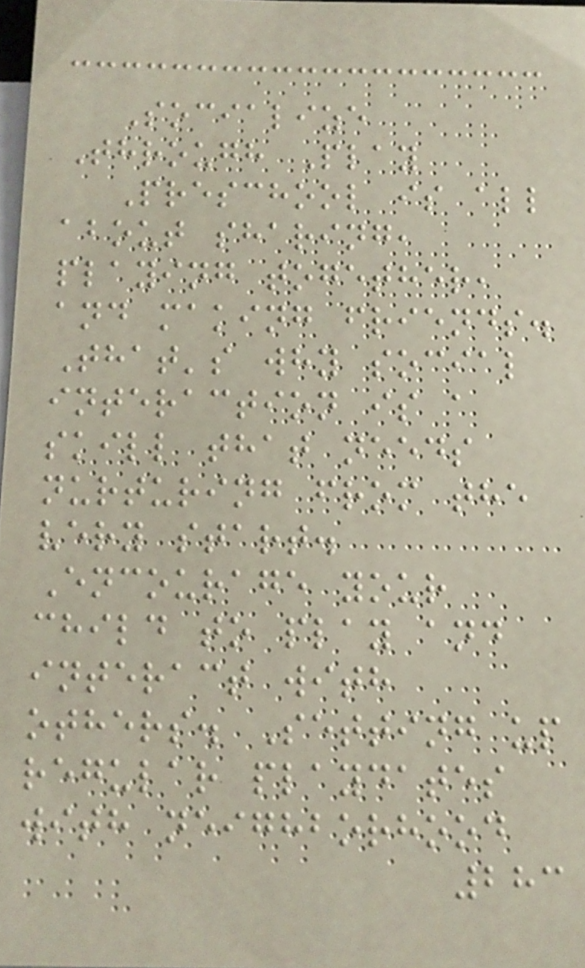Socialize
Through Play
Preschool is all
about sharing,
playing together,
and making friends.
That's why social
interaction is a
skill that needs
nurturing from the
very start.
Encourage your
child to play and
interact with
others. Setting up
regular playdates
with neighborhood
283
